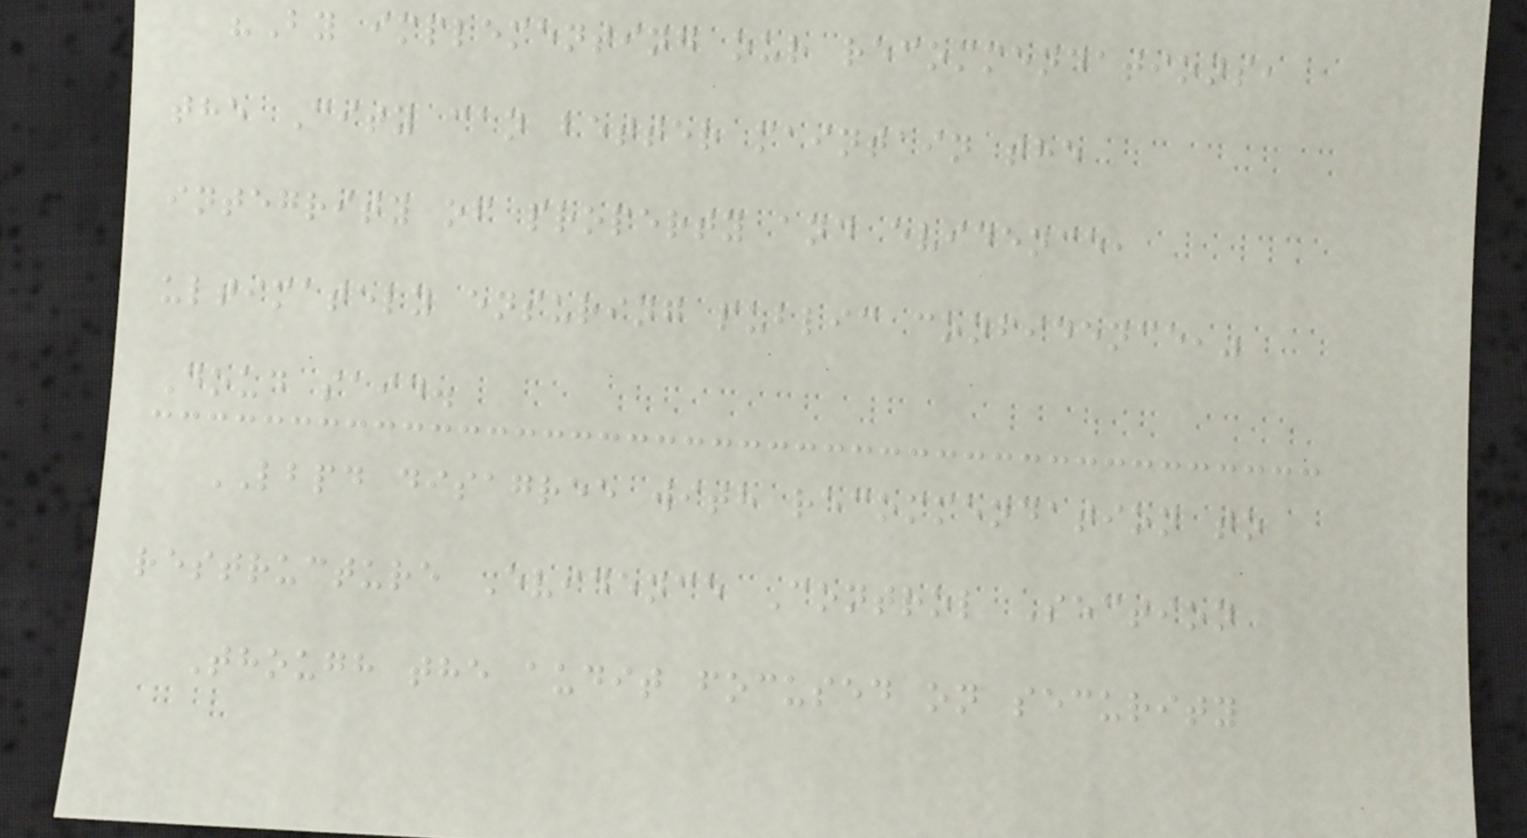"By implementing our recommendations,
the City can better maintain the
integrity of property and evidence,
ultimately ensuring public confidence,"
Doud said.
LBPD disagree with recommendation to
restructure Evidence Control Section
Though the audit focused on security
